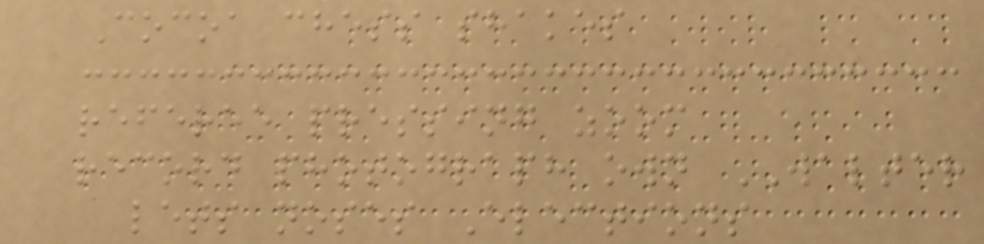Cocoa chess shakes
referee pressing zoom
record photograph own WALTER
lets noses Elections
